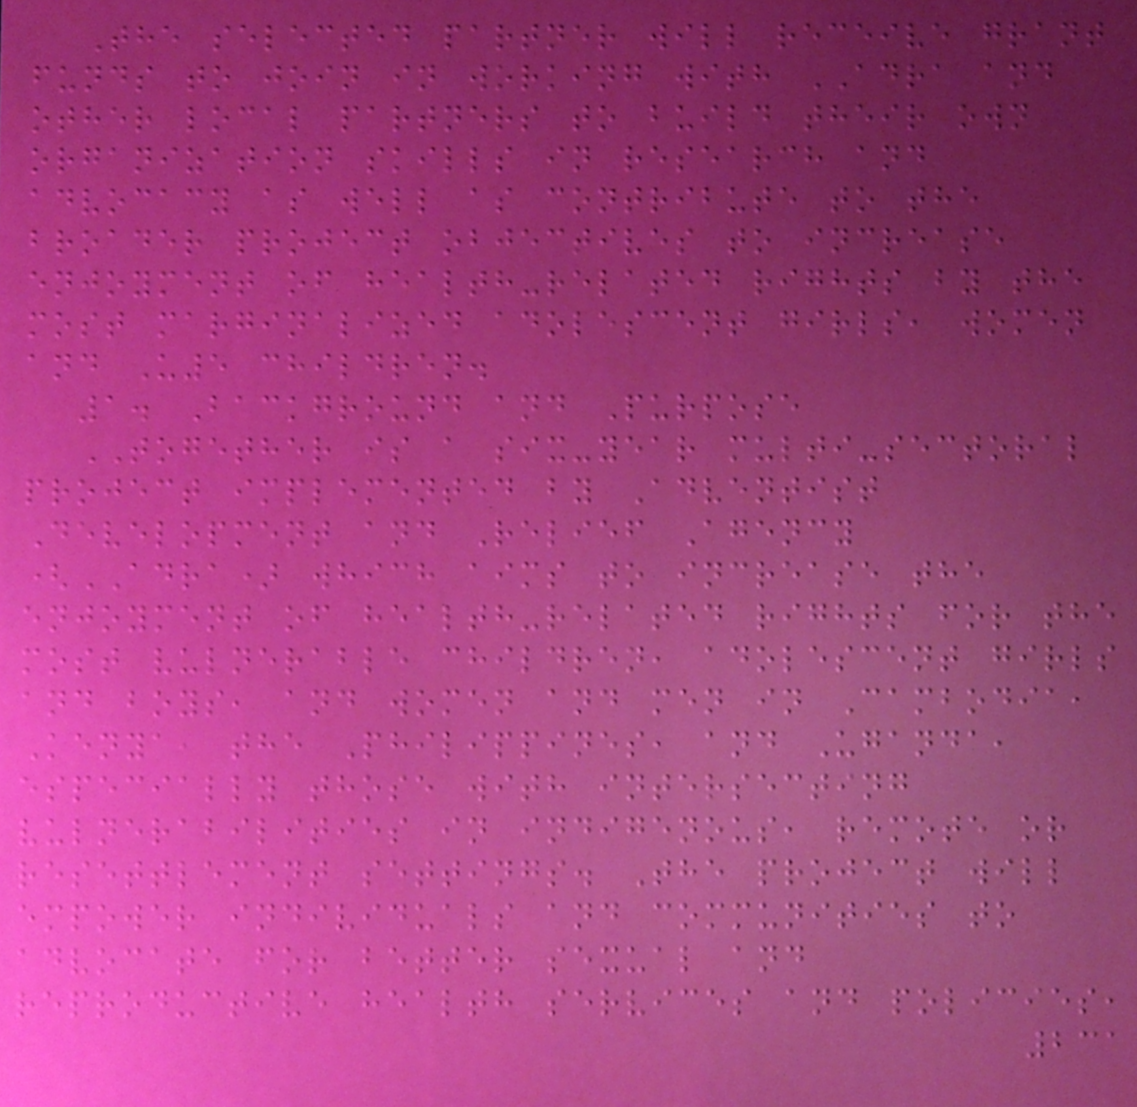The selected partner will receive grant
funds to join in working with ADRA and
other local partners to build their own
organization skills in research and
advocacy as well as contribute to the
broader project objectives to increase
enjoyment of health-related rights by the
most marginalized adolescent girls, women
and U5 children.
1. Background and Purpose
TOGETHER is a six-year multi-sectoral
project implemented by Adventist
Development and Relief Agency
(ADRA) which aims to increase the
enjoyment of health-related rights for the
most vulnerable children, adolescent girls
and boys, and women and men in Cambodia,
Kenya, the Philippines, and Uganda,
especially those with intersecting
vulnerabilities in indigenous, remote or
resettlement settings. The project will
empower individuals and communities to
advocate for better sexual and
reproductive health services and policies,
231
